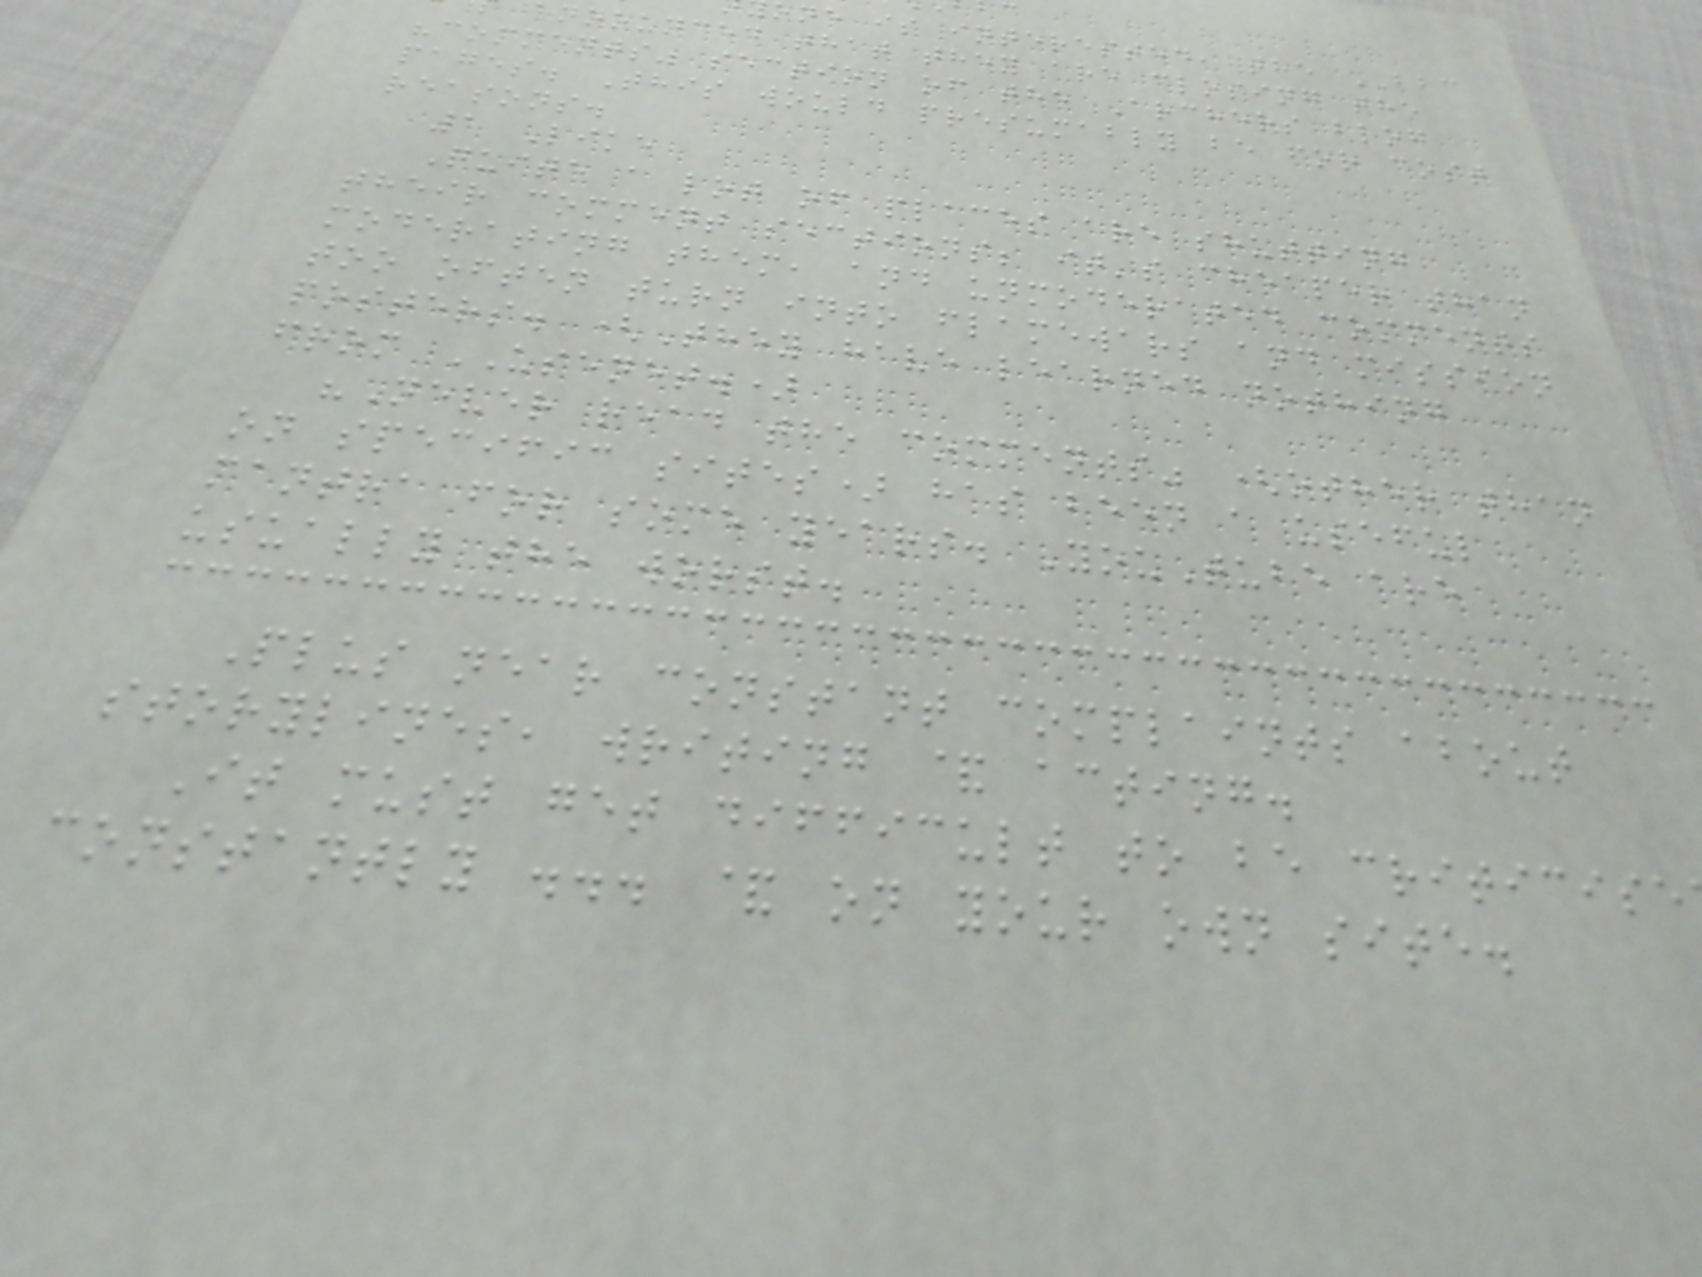one is interested, the BBC
nnounced that they are closing the
"comments" section of the Archers blog
pages. This would presumably be for cost
reasons.
1 Like
Quite a lot of places are shutting
their comment sections; it's cheaper than
moderating them, and unmoderated comments
too often turn into flamewars and mission
posters. (They have learned nothing
from USENET.)
"Never read the comments" (other than
on specific sites) has been a useful
mantra for some years. YouTube are
usually the worst.
Plus near constant complaints about
storylines, writing & acting.
It must get difficult to be criticise
constantly ... & on your own site.
